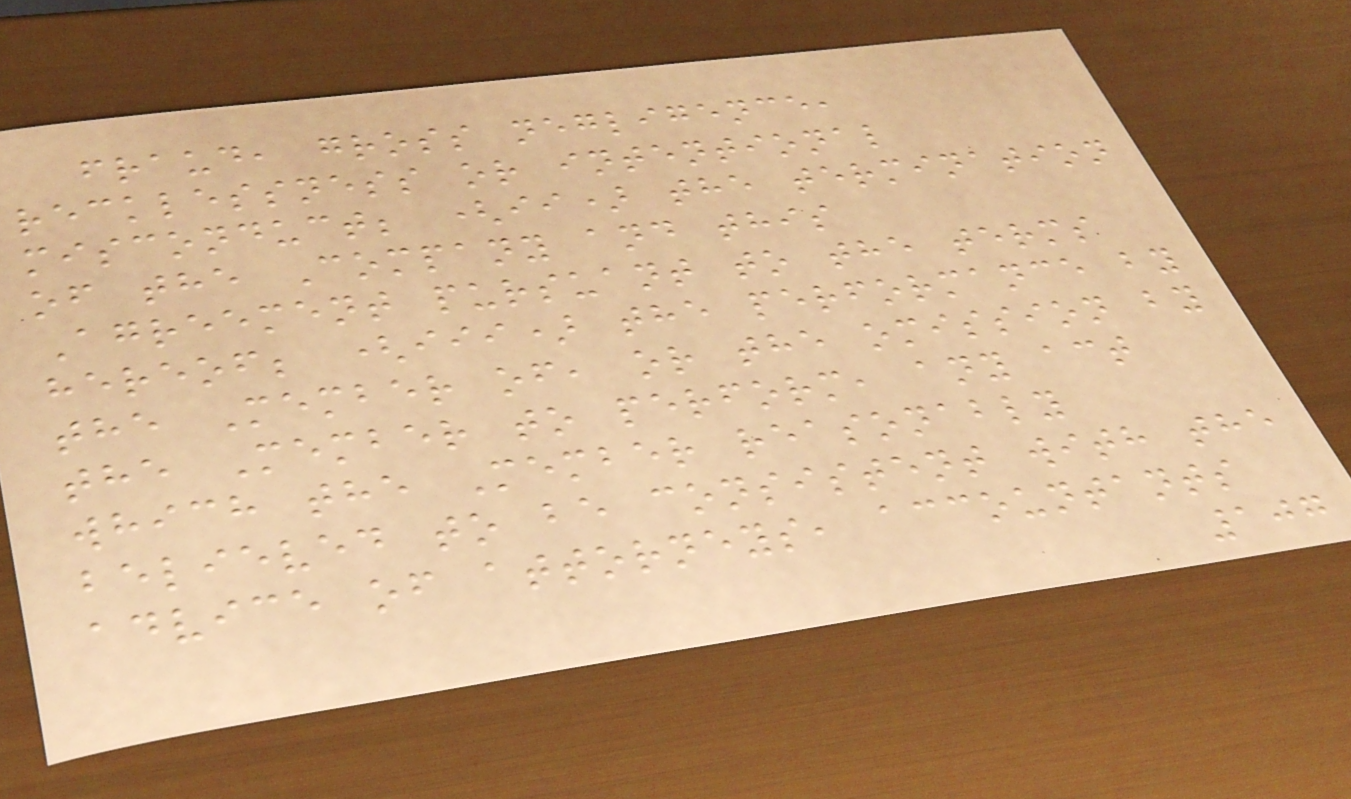fraud, gross negligence,
recklessness or intentional
misconduct; (ii) the termination
of the Company and this
Agreement pursuant to the terms
hereof; (iii) the performance by
the Member of, or the omission by
the Member to perform, any act
which the Member reasonably
believed to be consistent with the
advice of attorneys, accountants
107
